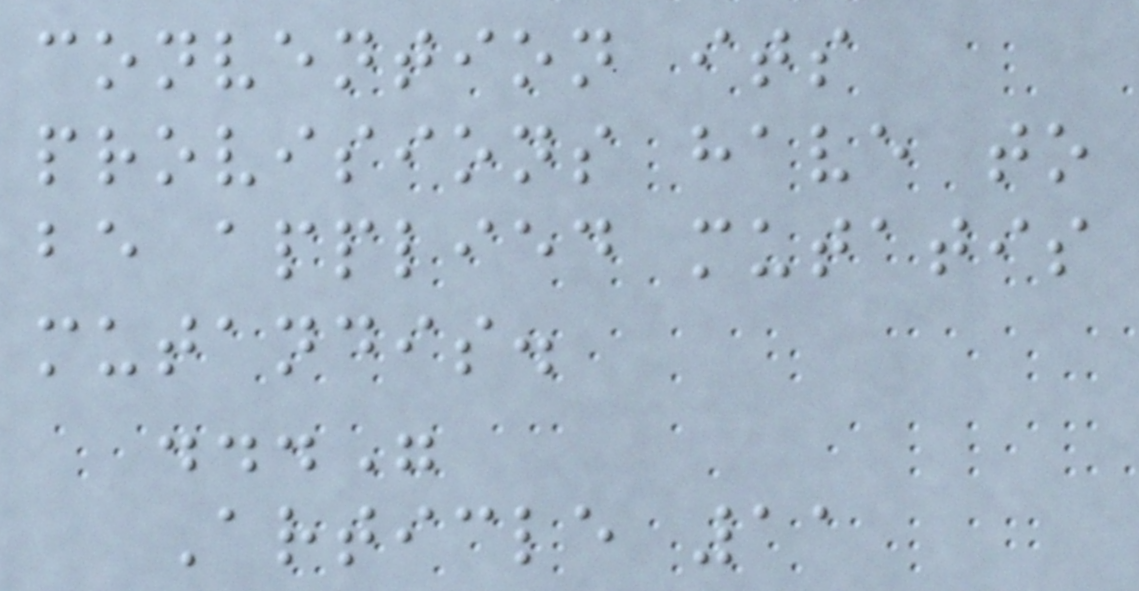convention its
provisions have to
be applied mutatis
mutandis.
..."
Article 11
